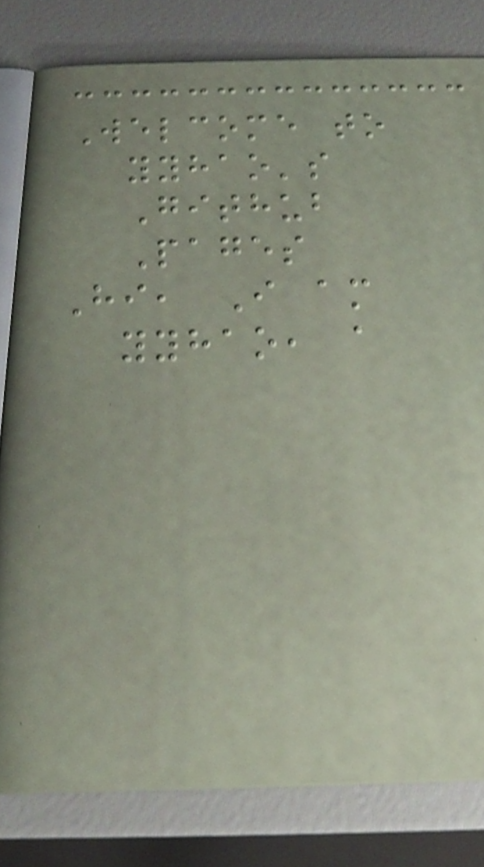Welcome to
yyhao's
Github
Pages
Hi, I am
yyhao, a
